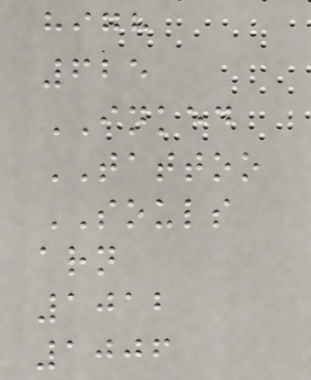high
625
INKED
TATTOO
SOULS
arn
1012
1006
